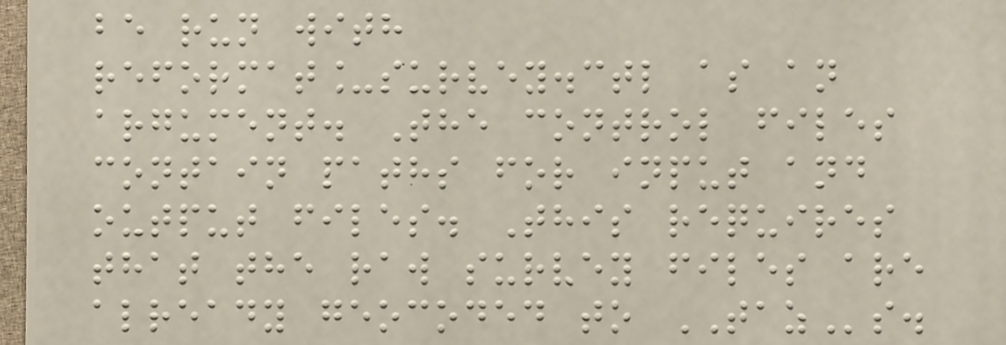be run with
reformat_survey.ctl as an
argument. The control files
contain paths for input and
output files. This requires
that the raw survey files are
already geocoded to TAZs.
